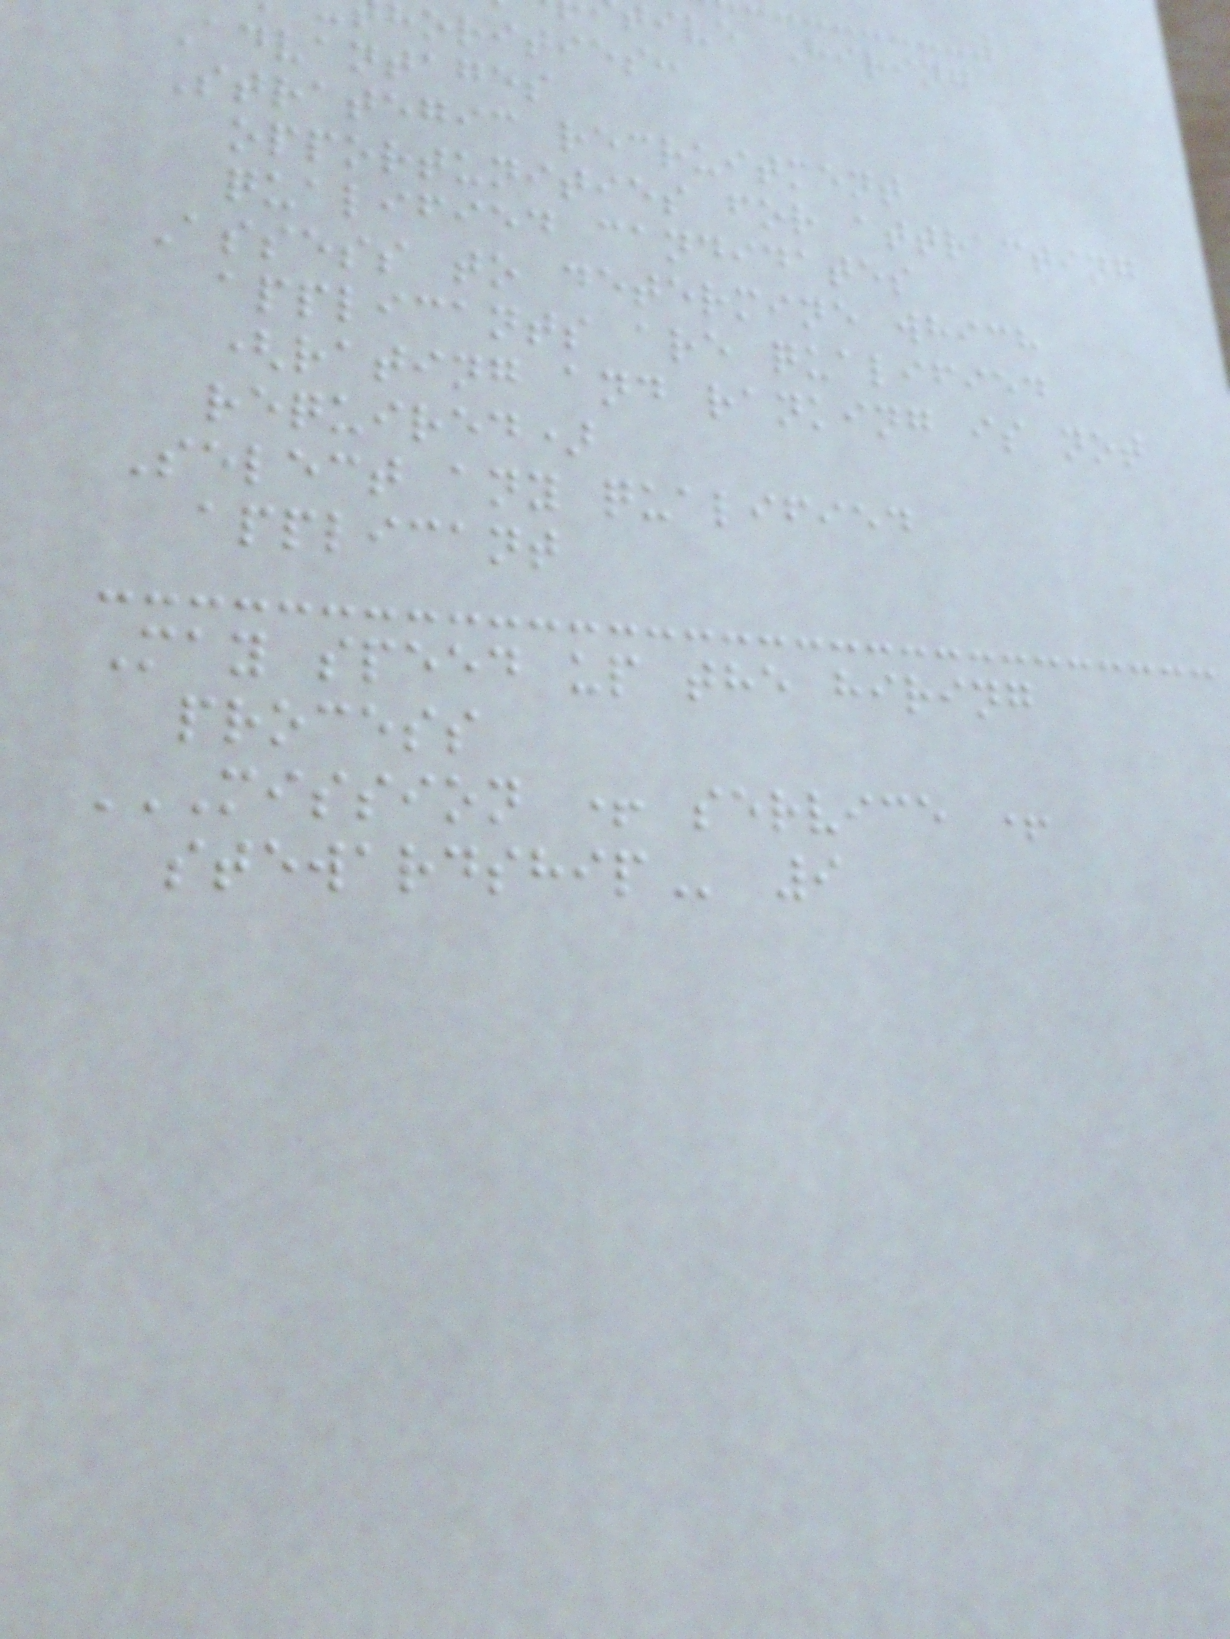tive Hiring
horities:
Advantages
Strategic recruitment
opportunities for attracting
qualified candidates
Assess to determine which
applicants are qualified
(rating and ranking is not
required)
Select any qualified
applicant
May speed up the hiring
process
MISSION + SERVICE +
